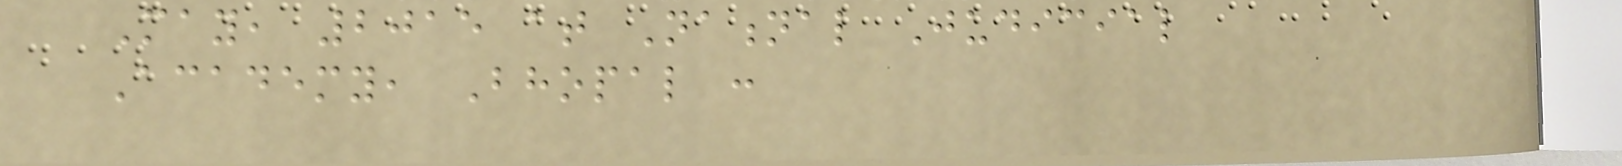May, 2015 at National Judicial
Academy, Bhopal :
